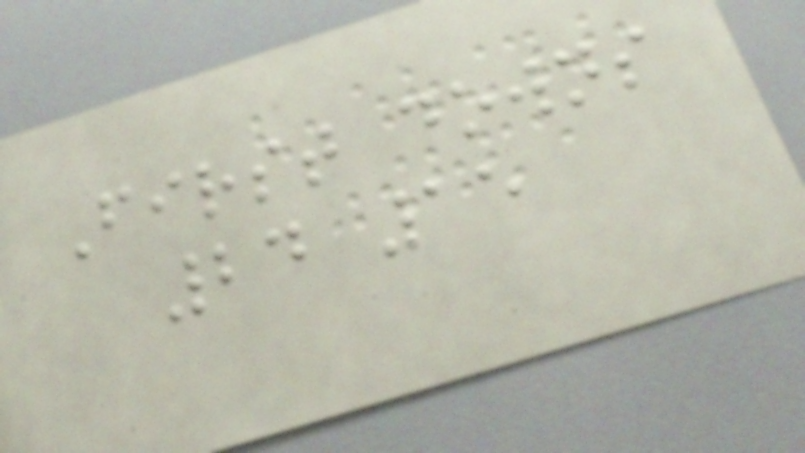First downs
24 15
